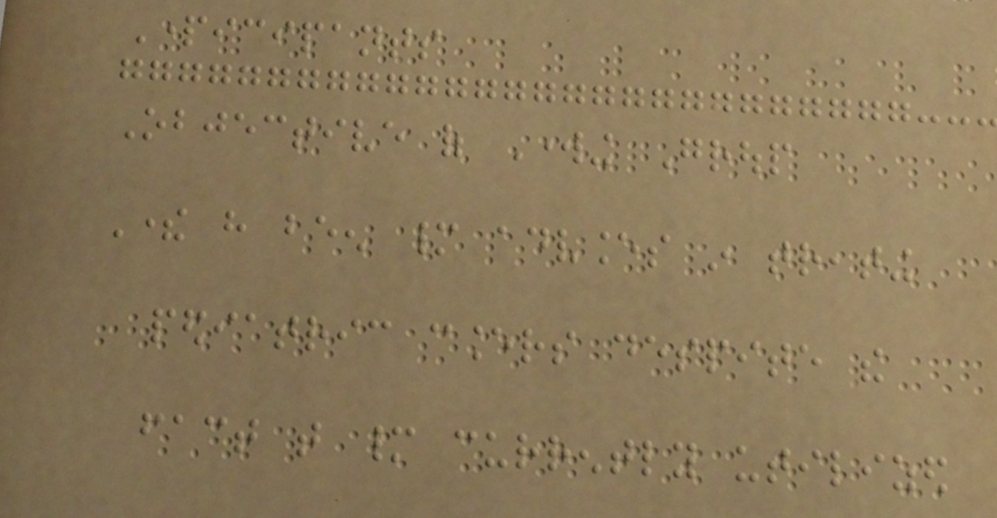Participants
Objective of Working Group
There have been many advances in treating
pediatric cancers despite the
fact that many currently utilized
